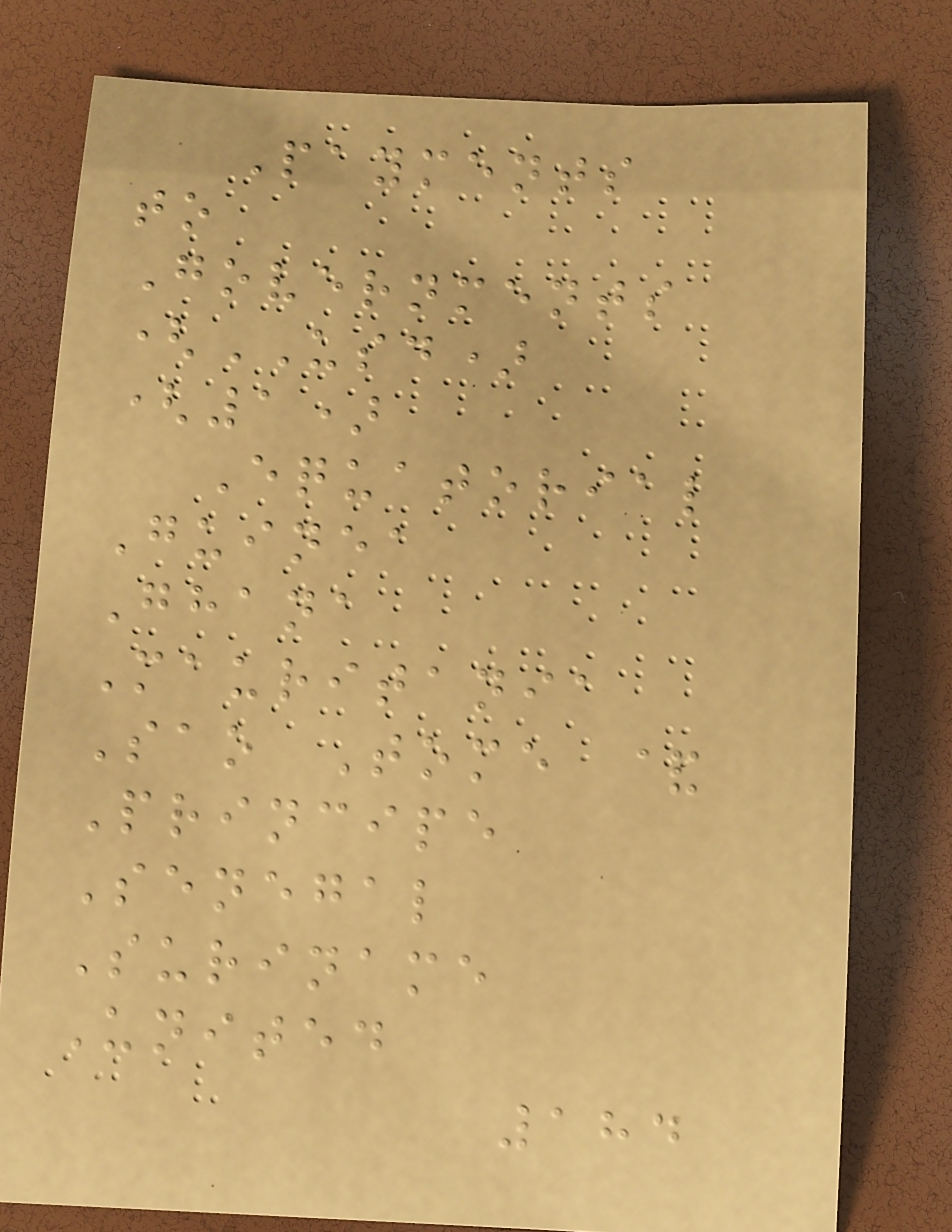Payments
to
Governments
(USD)
(1)
Equatorial
Guinea
Ghana
Mauritania
Sao Tome &
Principe
Senegal
Suriname
United
184
